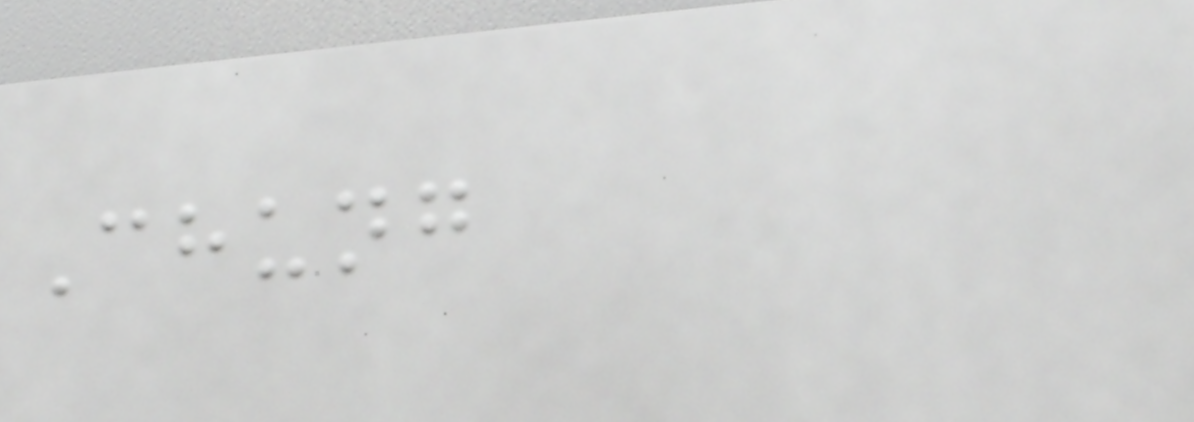Chung
